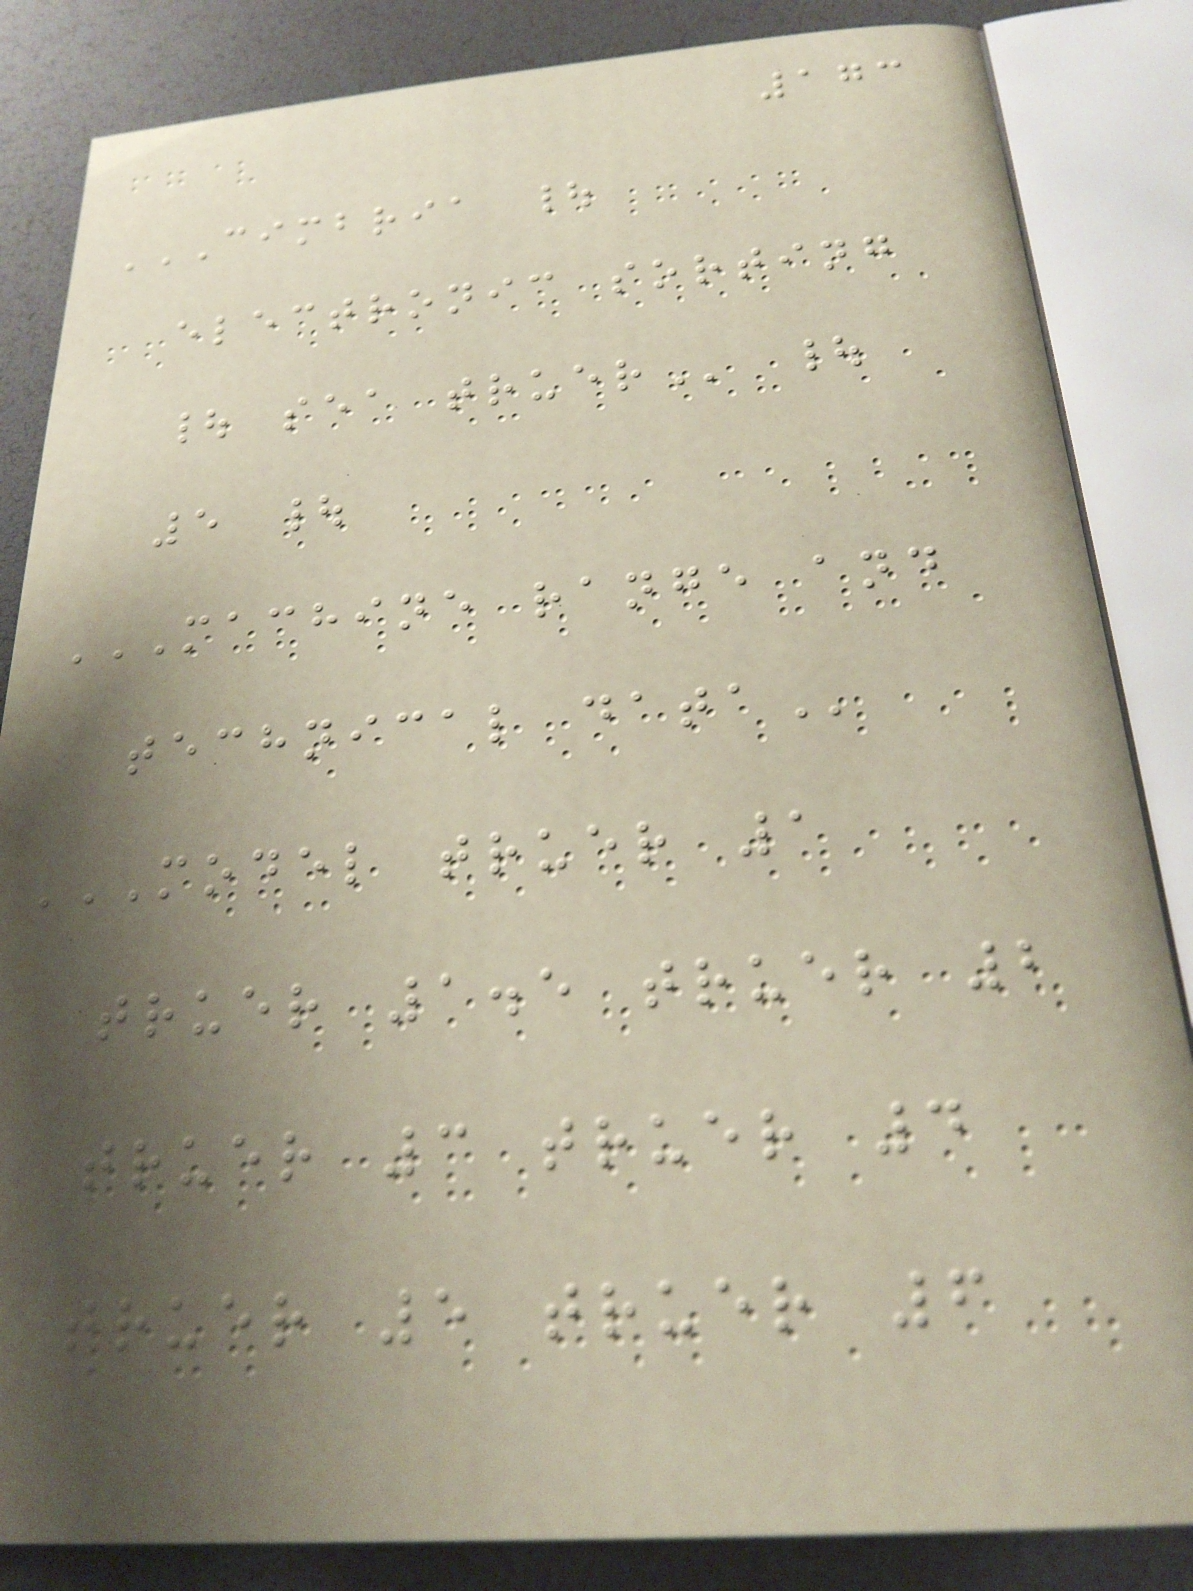173
CIMBRIA |
ELECTRONIC SORTING
| SEA TRUER |
5 |
MACHINE RANGE AND
TECHNICAL DATA
MODEL TRUER 1
TRUER 1.5 TRUER 2
TRUER 3 TRUER 4
TRUER 5 TRUER 6
